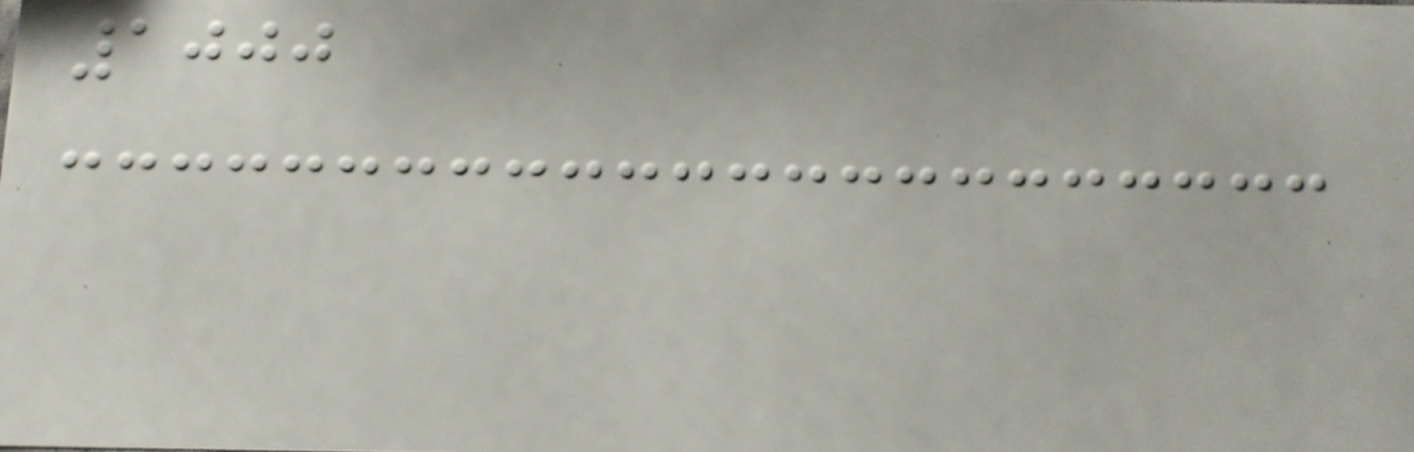1000
